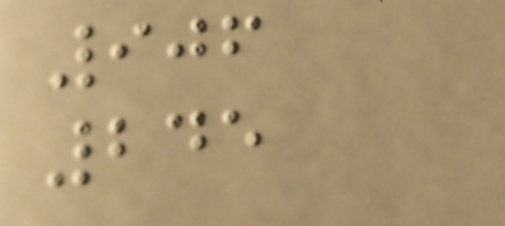906
245
